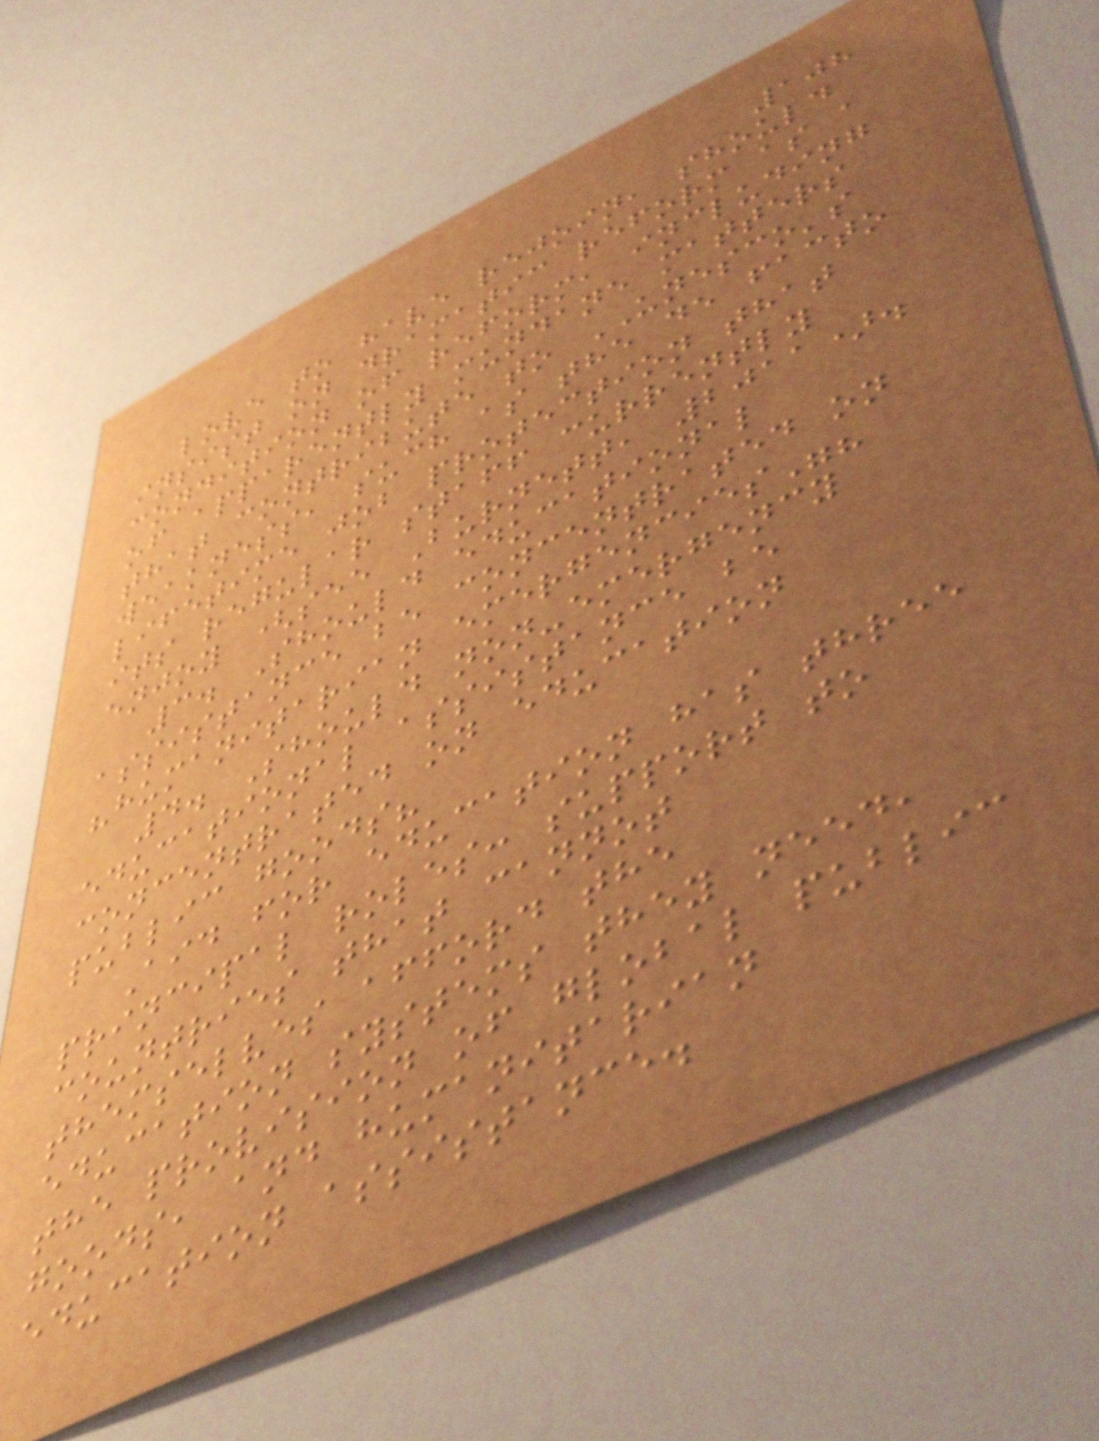108
love to have rejoin, should
insist on dramatic reform as a
condition of reform, including
of apparently mundane matters
that contribute to UNESCO's
weakness, such as the de facto
lifetime job protection that
its regular staff currently
enjoy (see Burnett, 2011).
3. Should educational
assistance be concentrated on
"humanitarian emergencies"?
4. Should non-emergency
educational assistance be
concentrated on education
public goods?
Aid for education has three
principal roles: support to
countries that cannot
themselves afford the
education systems they need,
the provision of global public
goods, and humanitarian
education assistance.
